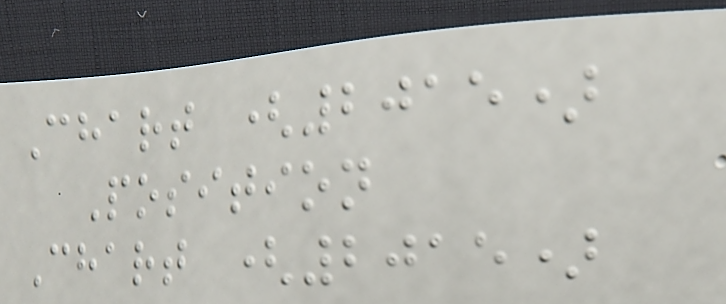Chart (2015)
Position
Chart (2015)
